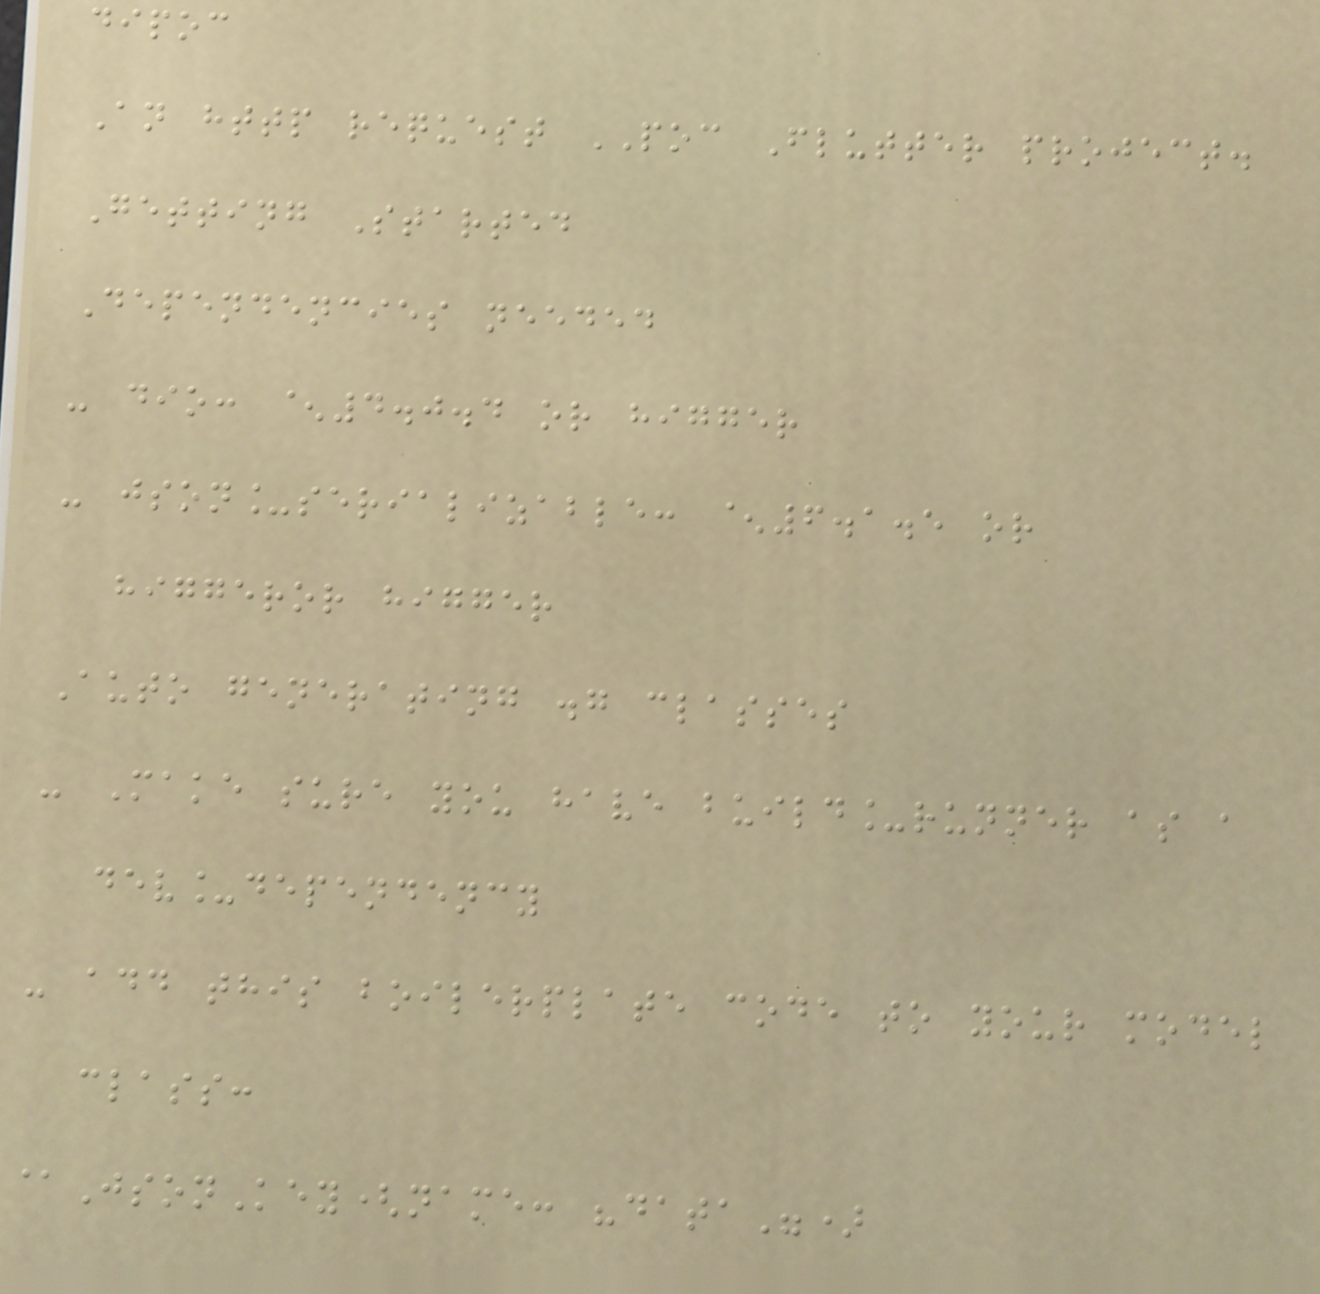dipoc
An http request POC Flutter project.
Getting Started
Dependencies needed
- dio: ^4.0.4 or higger
- json_serializable: ^6.1.5 or
higgeror higger
Auto generating .g classes
- Make sure you have build_runner as a
dev_dependency
- add this boilerplate code to your model
class:
@JsonKey(name: "data")
